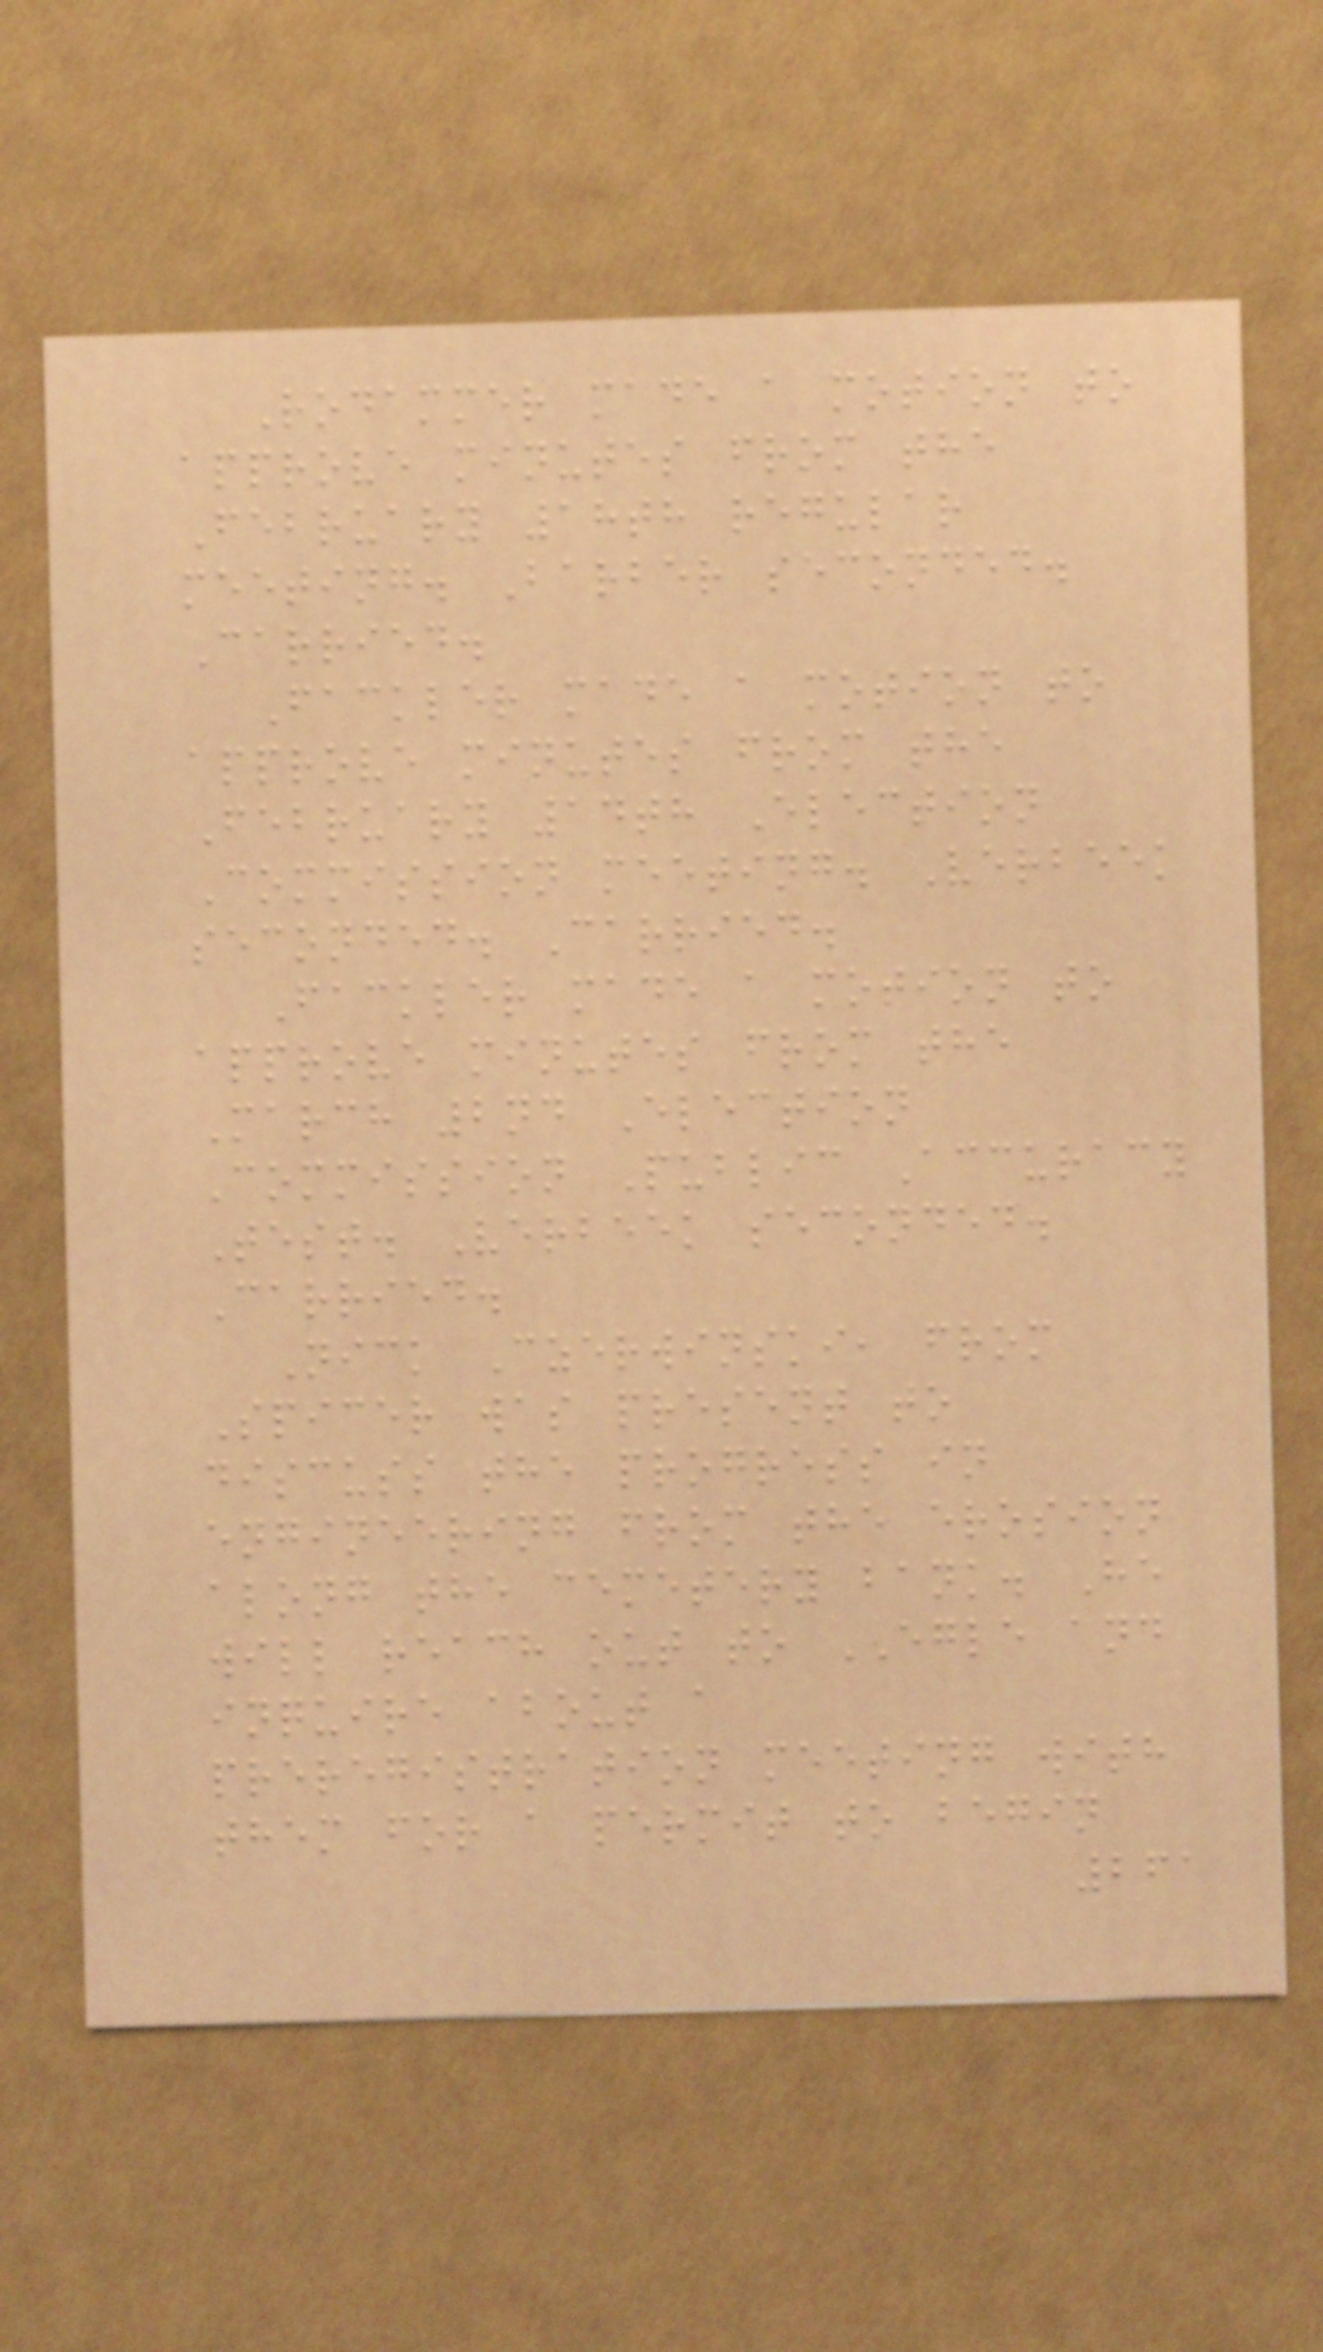Rodammer made a motion to
approve minutes from the
February 18th regular
meeting. Barber seconded.
Carried.
Fackler made a motion to
approve minutes from the
February 14th Election
Commission meeting. Verbeek
seconded. Carried.
Fackler made a motion to
approve minutes from the
March 2nd Election
Commission Public Accuracy
Test. Verbeek seconded.
Carried.
Nick Czerwinski, from
Spicer was present to
discuss the progress in
engineering from the erosion
along the cemetery bank. He
will reach out to EGLE and
inquire about a
preregistration meeting with
them for a permit to begin
261
